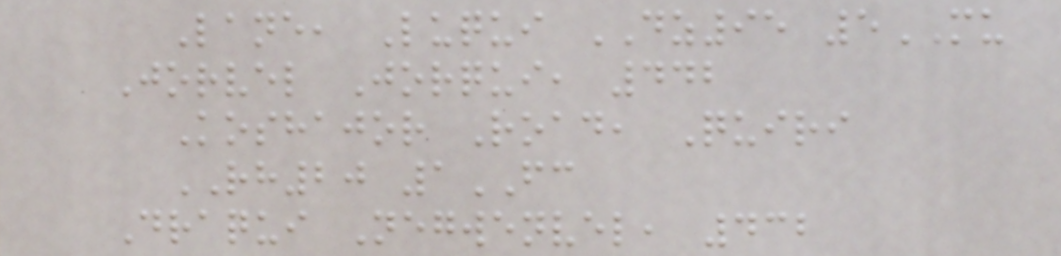Lane, Luqui DZ95 5MU
Jorvel Jorqui, 442
Koshajor Road, Quiri
RH20 1FC
Draqui Negwenvel, 432
